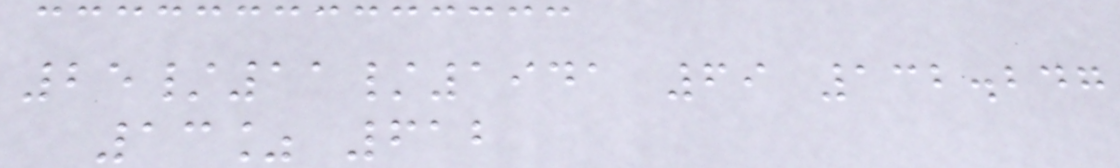25/11/1941 69 132.247
13% 612
